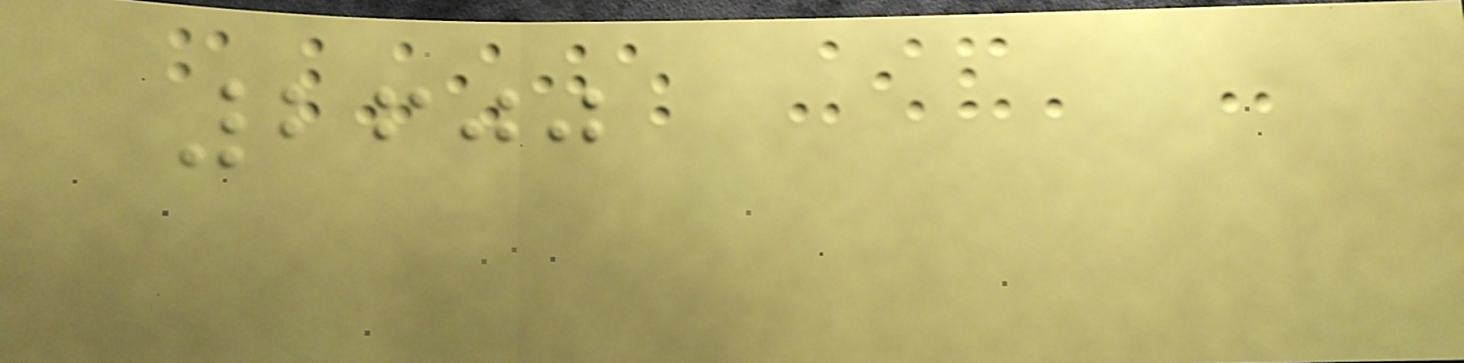2600
